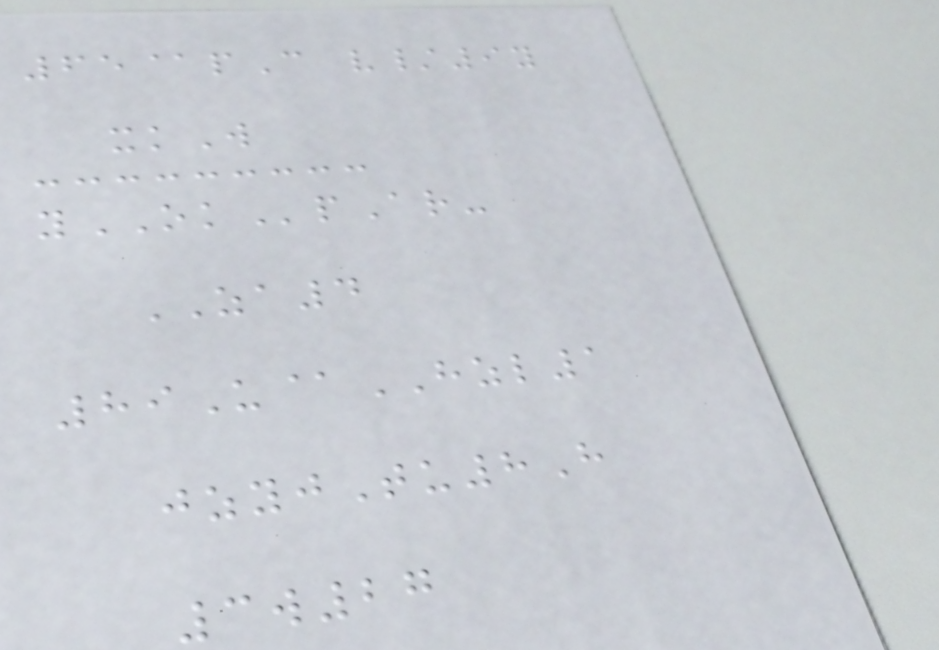65@pC v/9y
xkW
yOKpAr-
ZA4
89U@HZL1
jzyjTu8H
3w27
